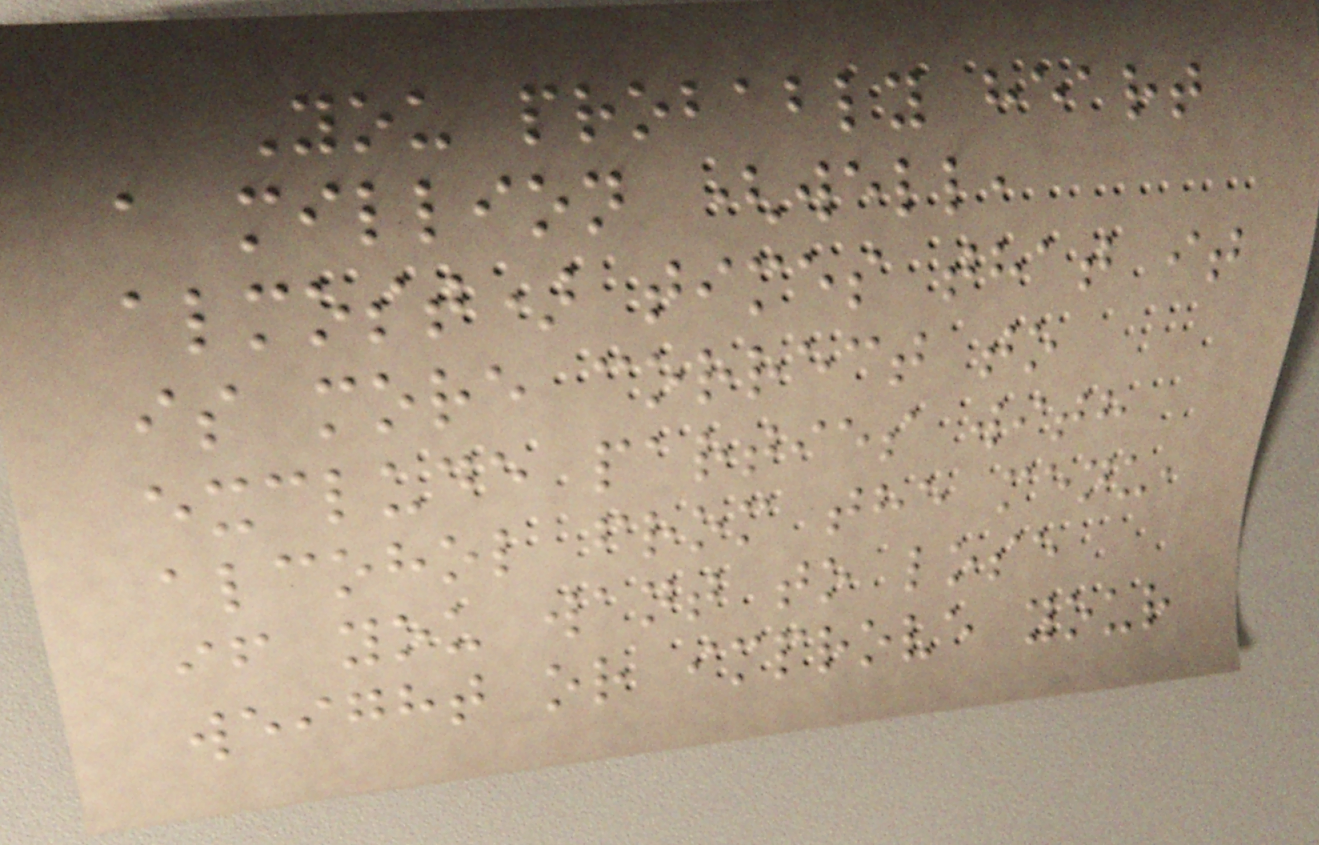You probably heart
a million (well,
almost) times that it
is more correct to
exclude parties with
alcohol from the menu,
if you want to lose
weight or improve your
